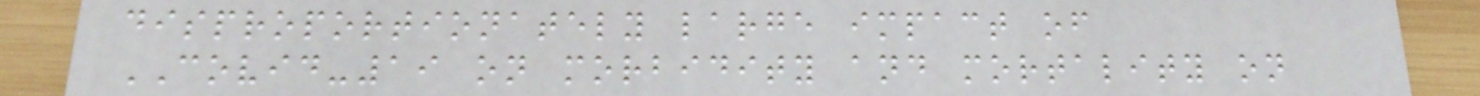disproportionately large impact of
COVID-19 on morbidity and mortality on
